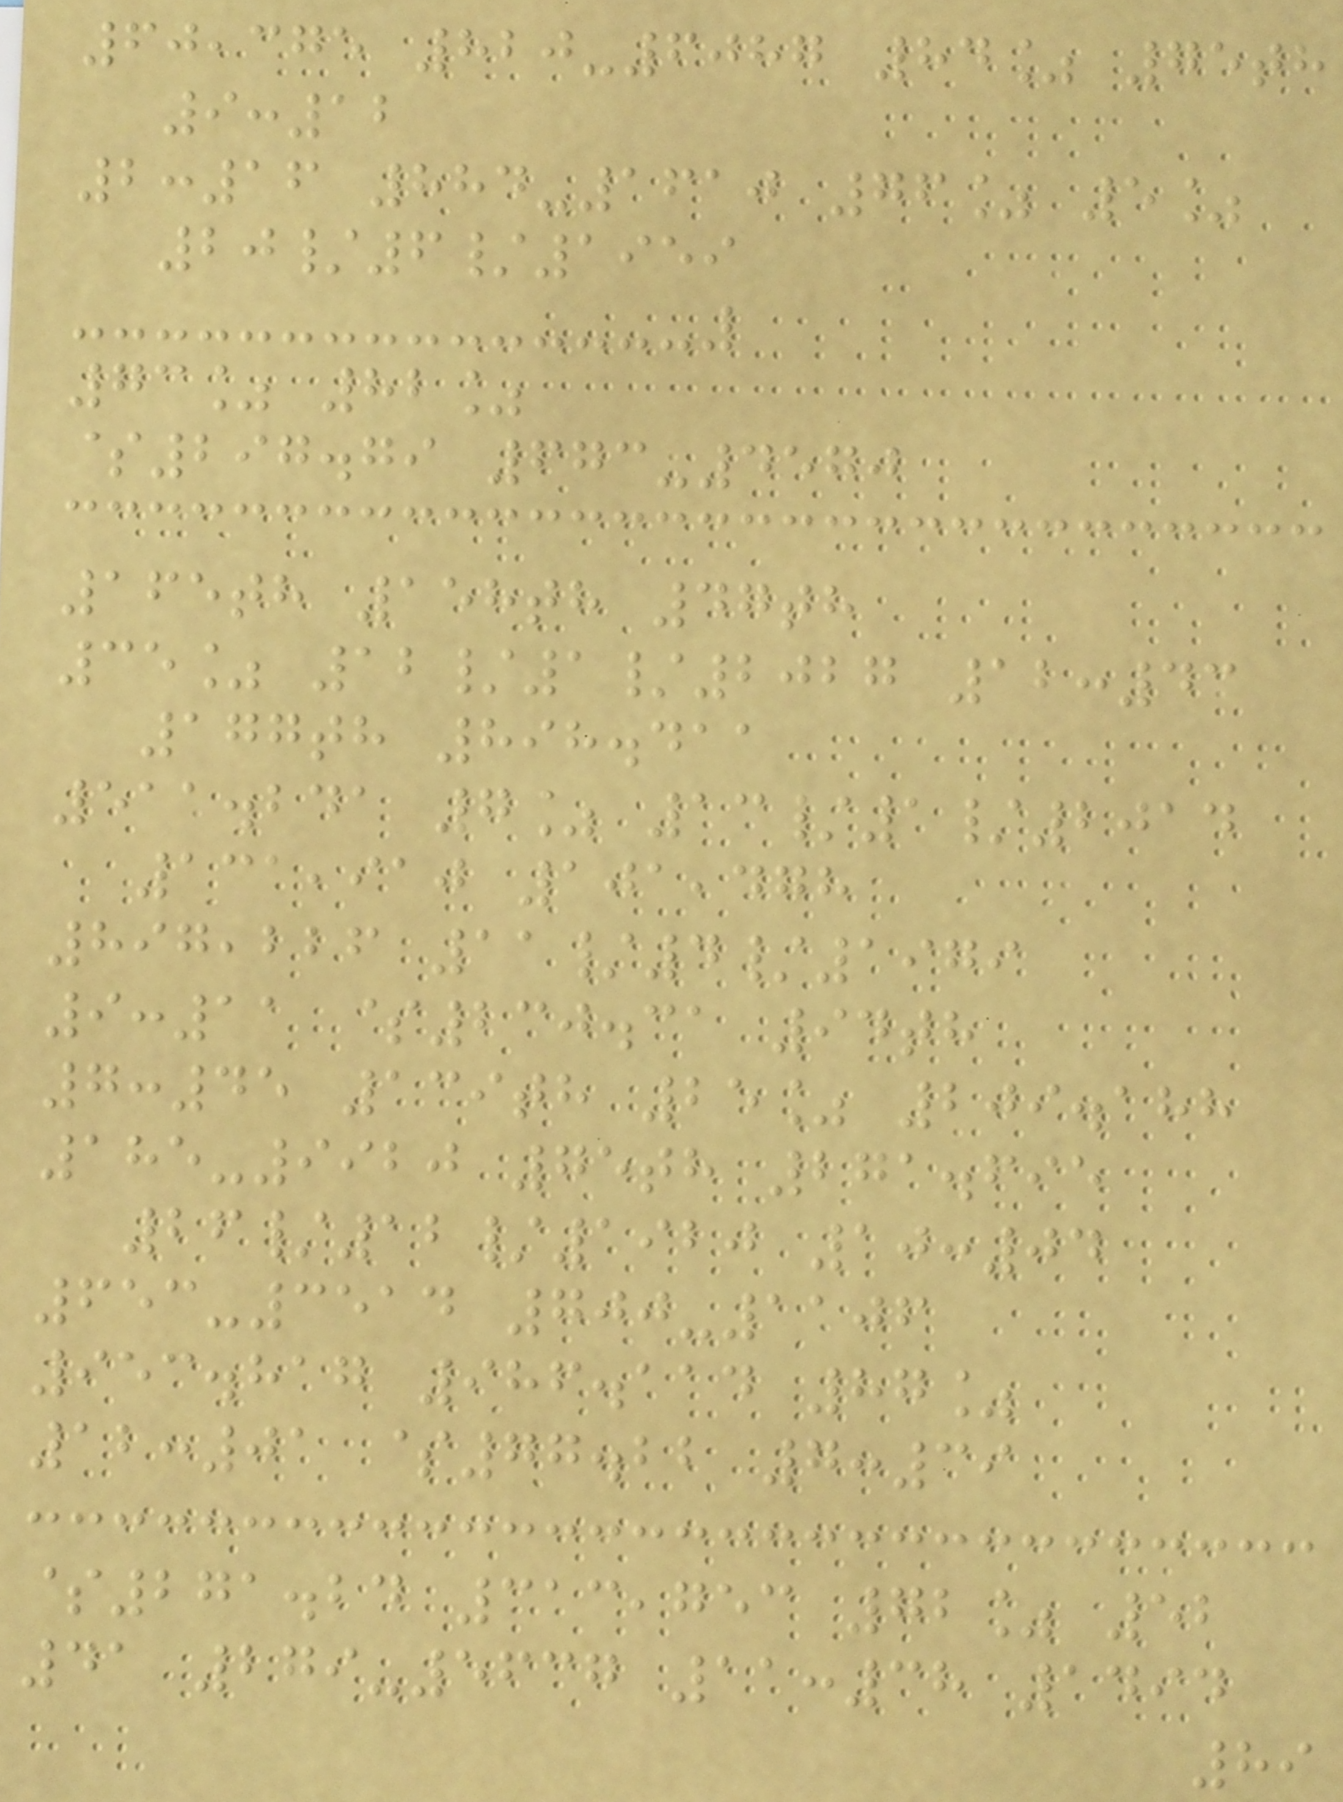60,375 820-6087 84% 75th
9:12
2:16 884-1610 76% 5%
20/6/1959
73% 82%
$297.79 673-4570
165th 158th 47th
35% 12/1/2027 12:43
177th 898.411
511.241 7% 13/1/2014
131,910 101,478
897,226 11/4/1979
9:11 $230.31 94th
7:45 139th 25% 209.188
185-9920 75th 271.695
26/12/1920 10:04
653-3514 700-1106
953.817 986.114 87%
12:01 $77.22 7:39
$271.24 313,753 72% 52
41 279-5637 11:38 1494
89
